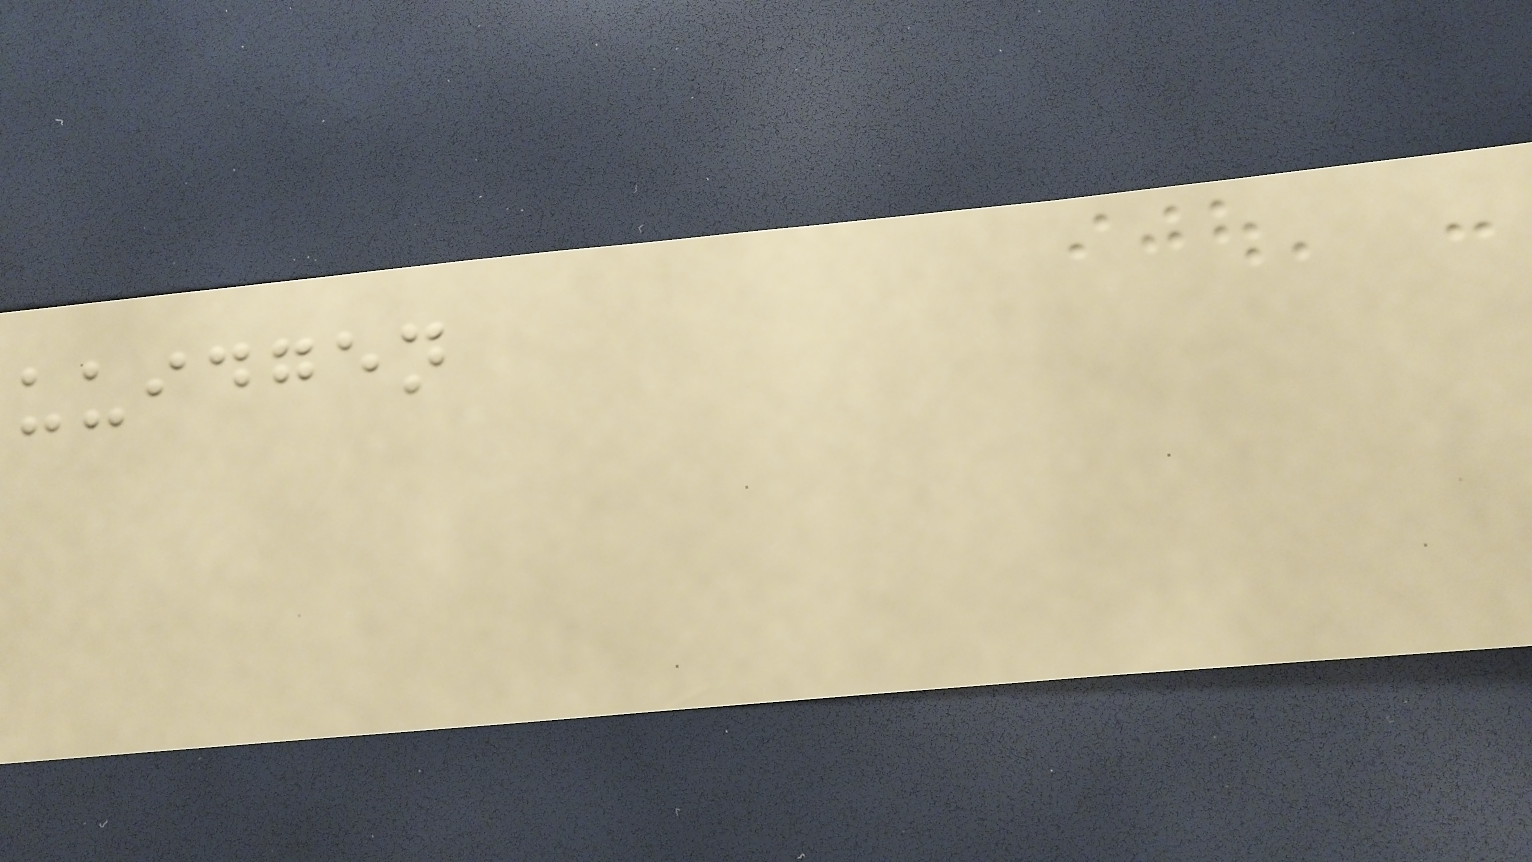uuidgen
